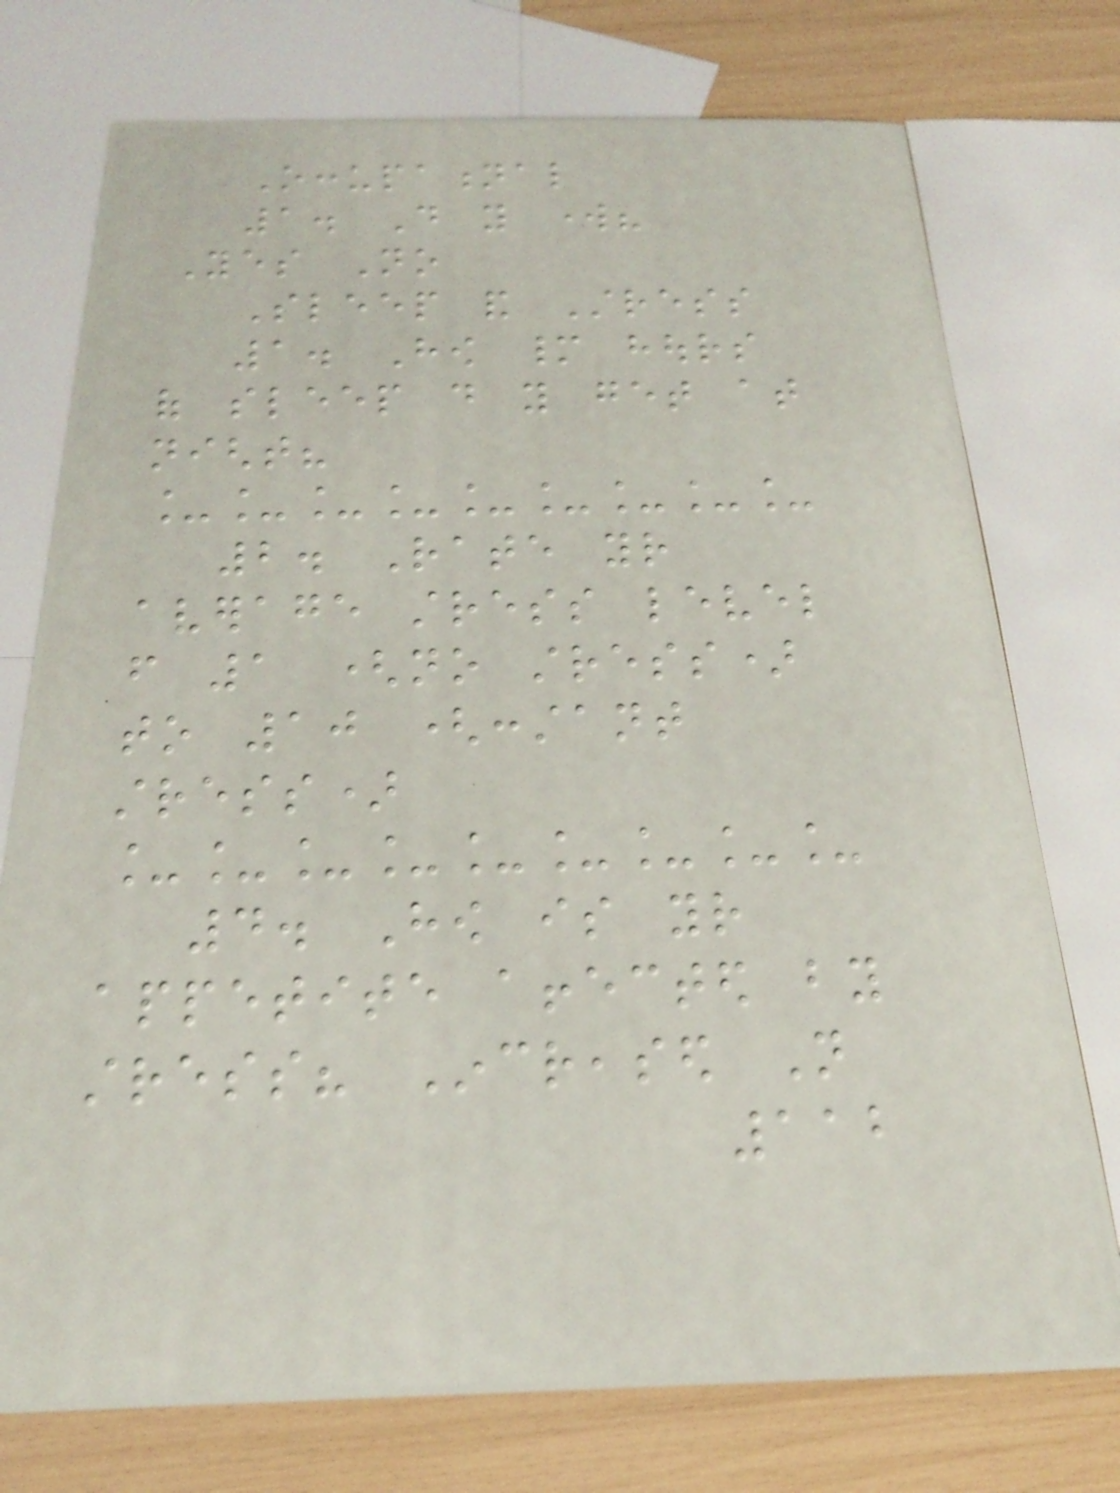Occupational
1. Do you work?
Yes No
Sleep and Stress
1. How many hours
of sleep do you get at
night?
_________
2. Rate your
average stress level
from 1 (no stress)
to 10 (constant
stress)
_________
4. How is your
appetite affected by
stress? Increased Not
112
